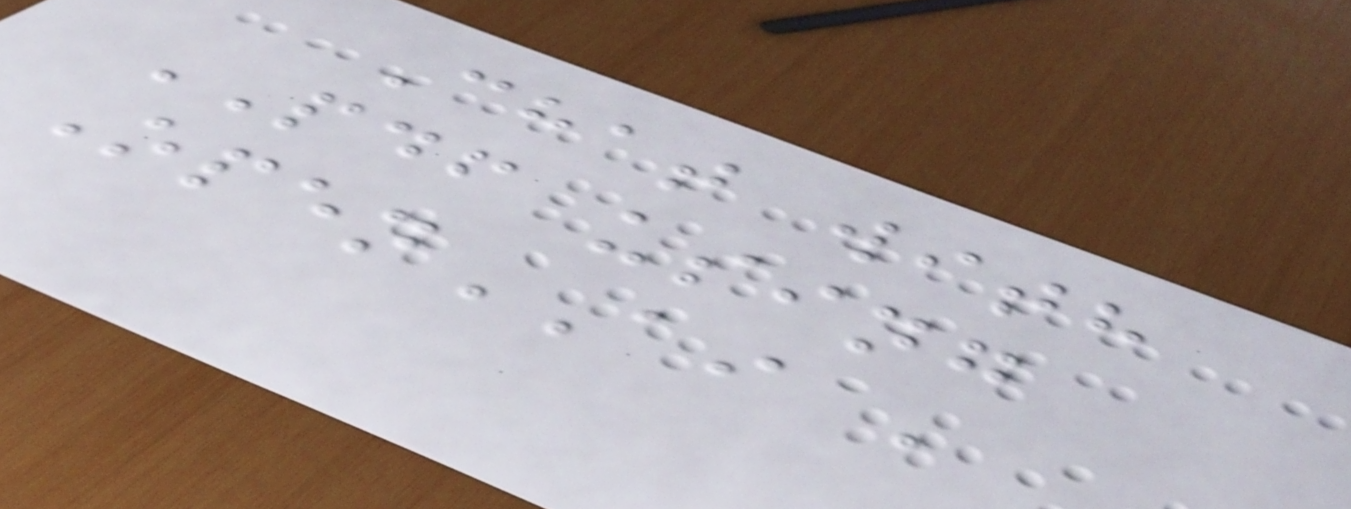Chat with
PDF using
OpenAI ,
